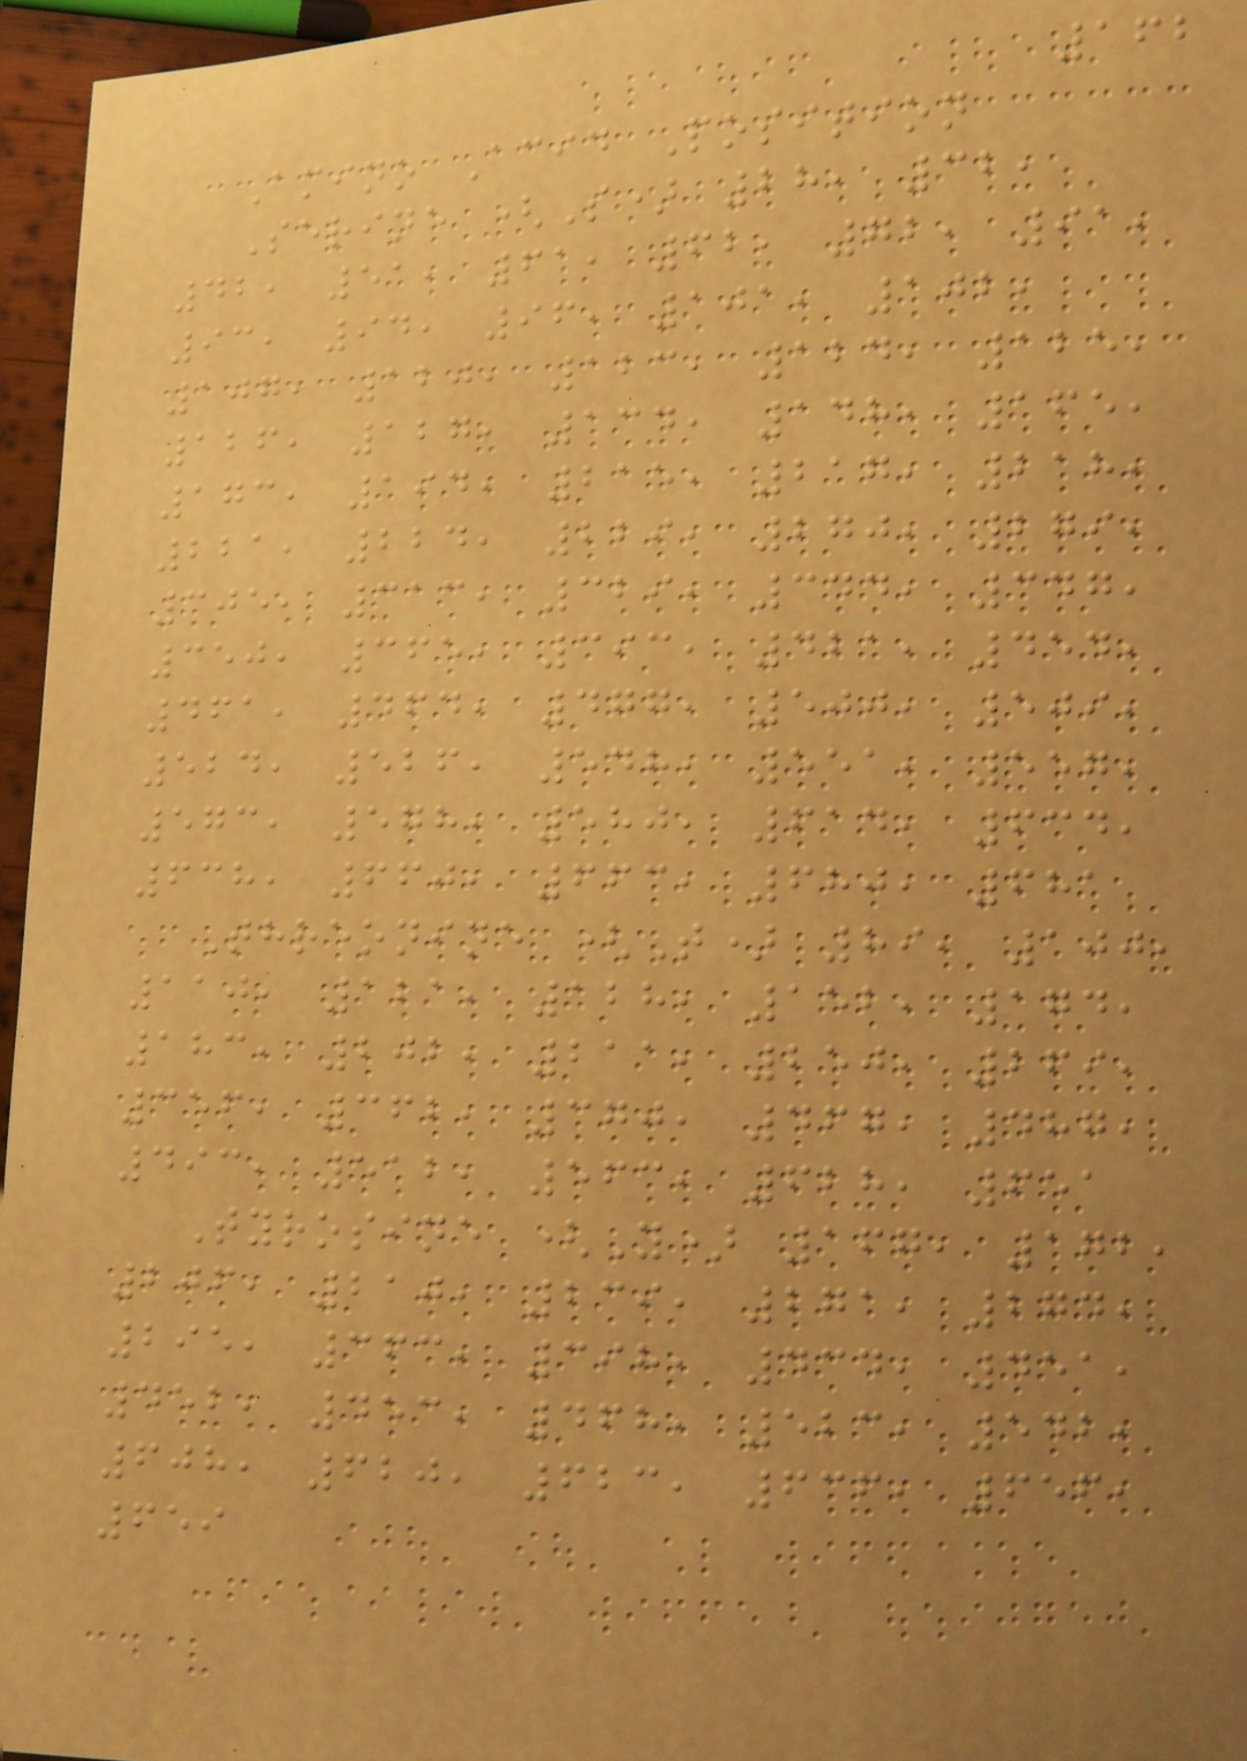162
Amino Acid Position
Serine (S) 28, 32,
42, 51, 61, 62, 72, 91,
93, 94, 96, 101, 102,
107, 120, 123, 124, 125,
126, 127, 134, 148, 165,
173, 194, 215, 217, 218,
221, 224, 229, 270, 279,
305, 313, 329, 344, 347,
350, 365, 393, 421, 454,
461, 464, 477, 500, 509,
524, 526, 548, 551, 557,
573, 578, 580, 614, 634,
638, 660, 663, 680, 681
Threonine (T) 89, 100,
110, 121, 128, 152, 174,
183, 202, 211, 250, 269,
356, 362, 370, 467, 487,
493, 512, 563, 628, 651
Tyrosine (Y) 167, 172,
206, 210, 239, 271, 274,
295, 363, 398, 434, 451,
452, 453, 468, 523, 542,
608, 620, 623, 636, 656,
659
